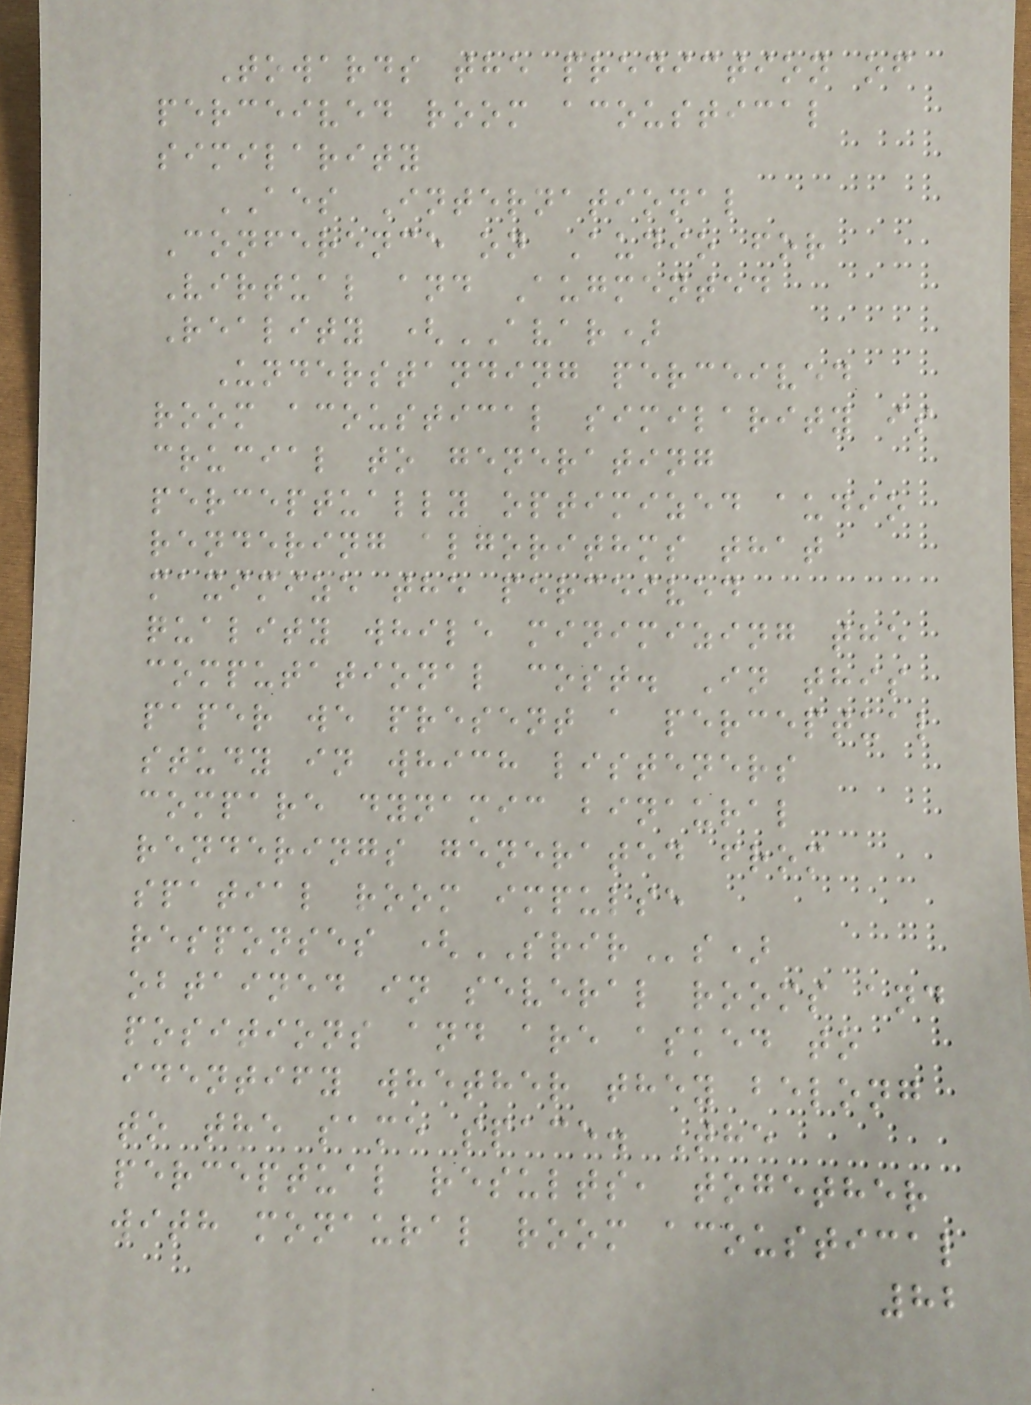Towards the prediction of
perceived room acoustical
similarity
AES International
Conference on Audio for
Virtual and Augmented
Reality (AVAR)
Understanding perceived
room acoustical similarity is
crucial to generating
perceptually optimized audio
rendering algorithms that
maximize the perceived
quality while minimizing the
computational cost. In this
paper we present a perceptual
study in which listeners
compare dynamic binaural
renderings generated from
spatial room impulse
responses (SRIRs)
obtained in several rooms and
positions and are asked to
identify whether they belong
to the same space. The
perceptual results, together
with monaural room acoustical
82
